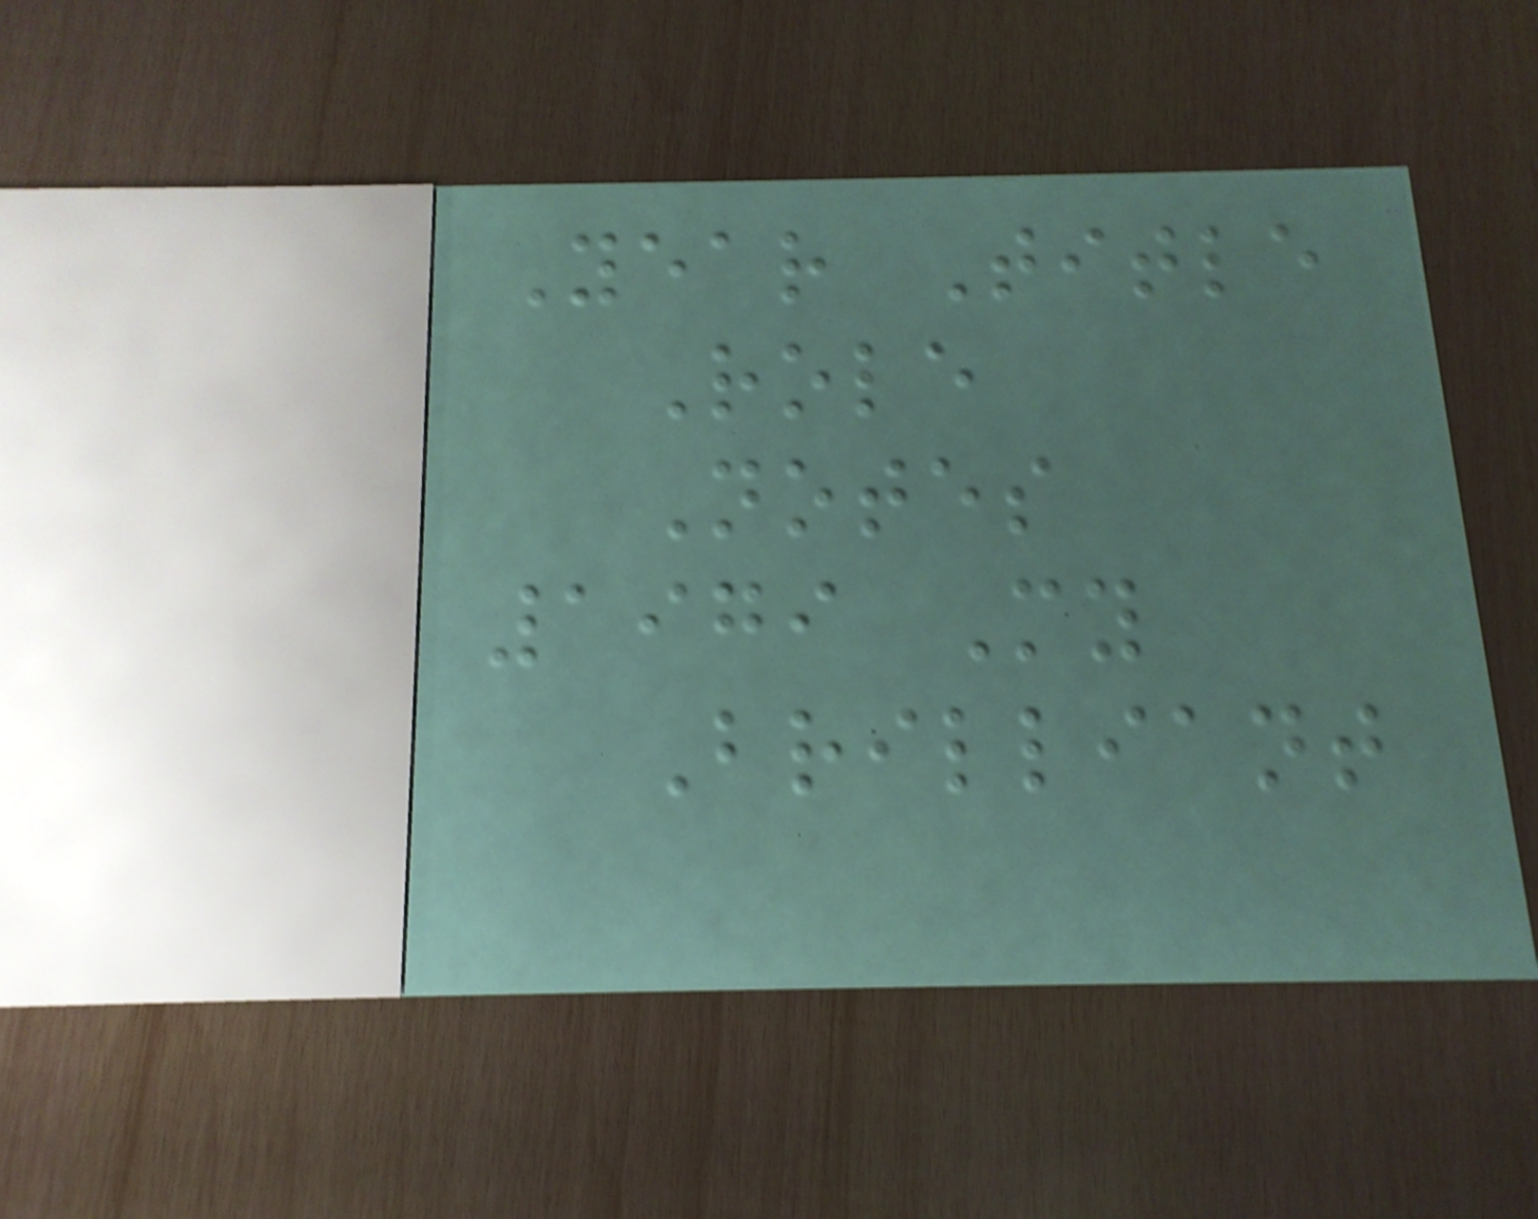Year Title
Role
Notes
1979 My
Brilliant
